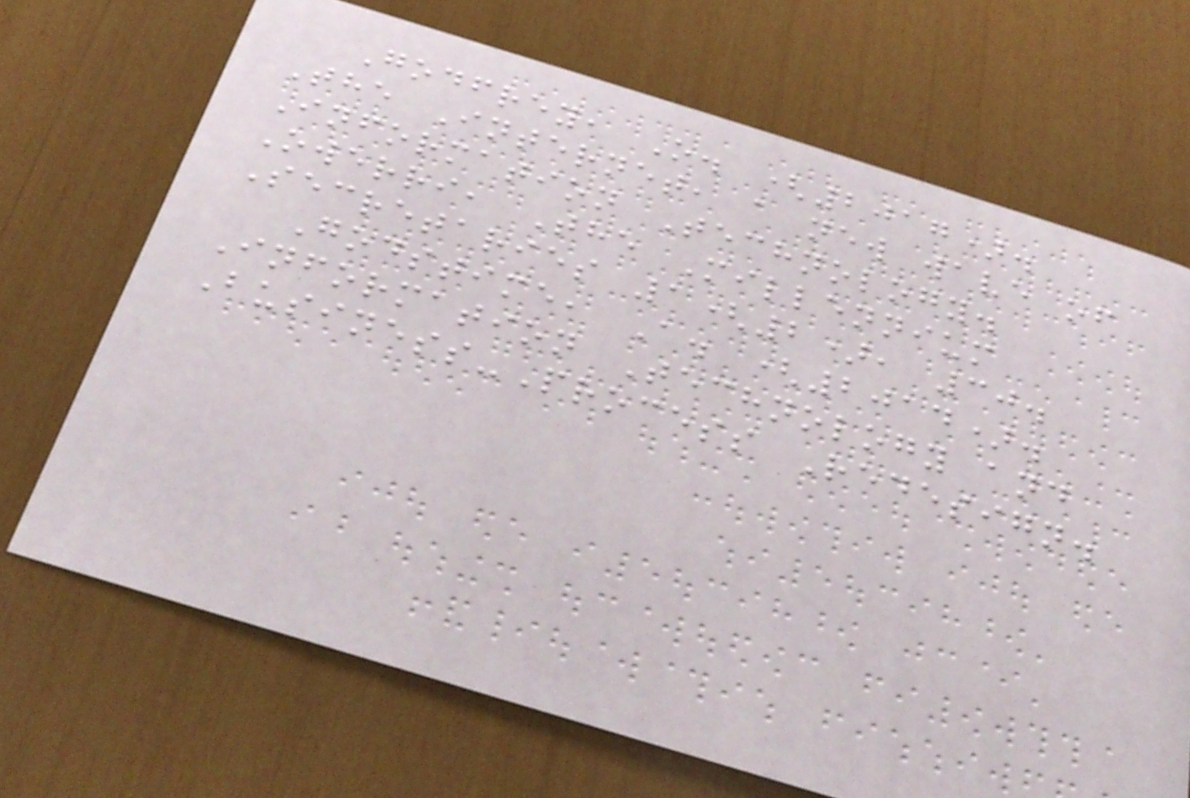Godfrey, O. (2017).
The Internet, a new wave of
Information Technology.
Owerri, The Millennium
Secretaries 1(2), 30.
Godstime, A. (2014).
Information Technology and
Business-Process Redesign.
